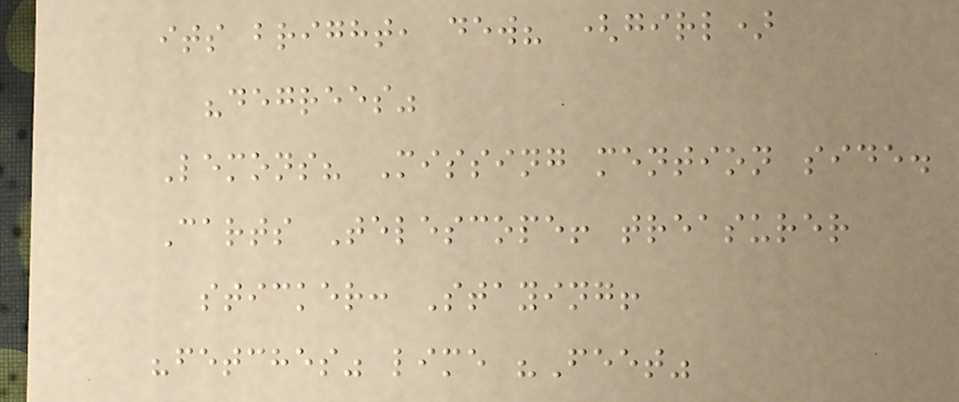its bright, dew? (girl)
"degrees"
Lemons? Missing mention side.
Carts Telescope! treasurer
sticker: Staying!
"fetches" lime "Feet"
